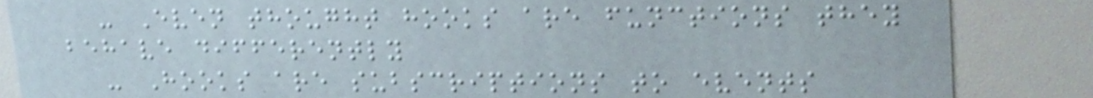- Even thought hooks are functions they
behave differently
- Hooks are subscriptions to events
